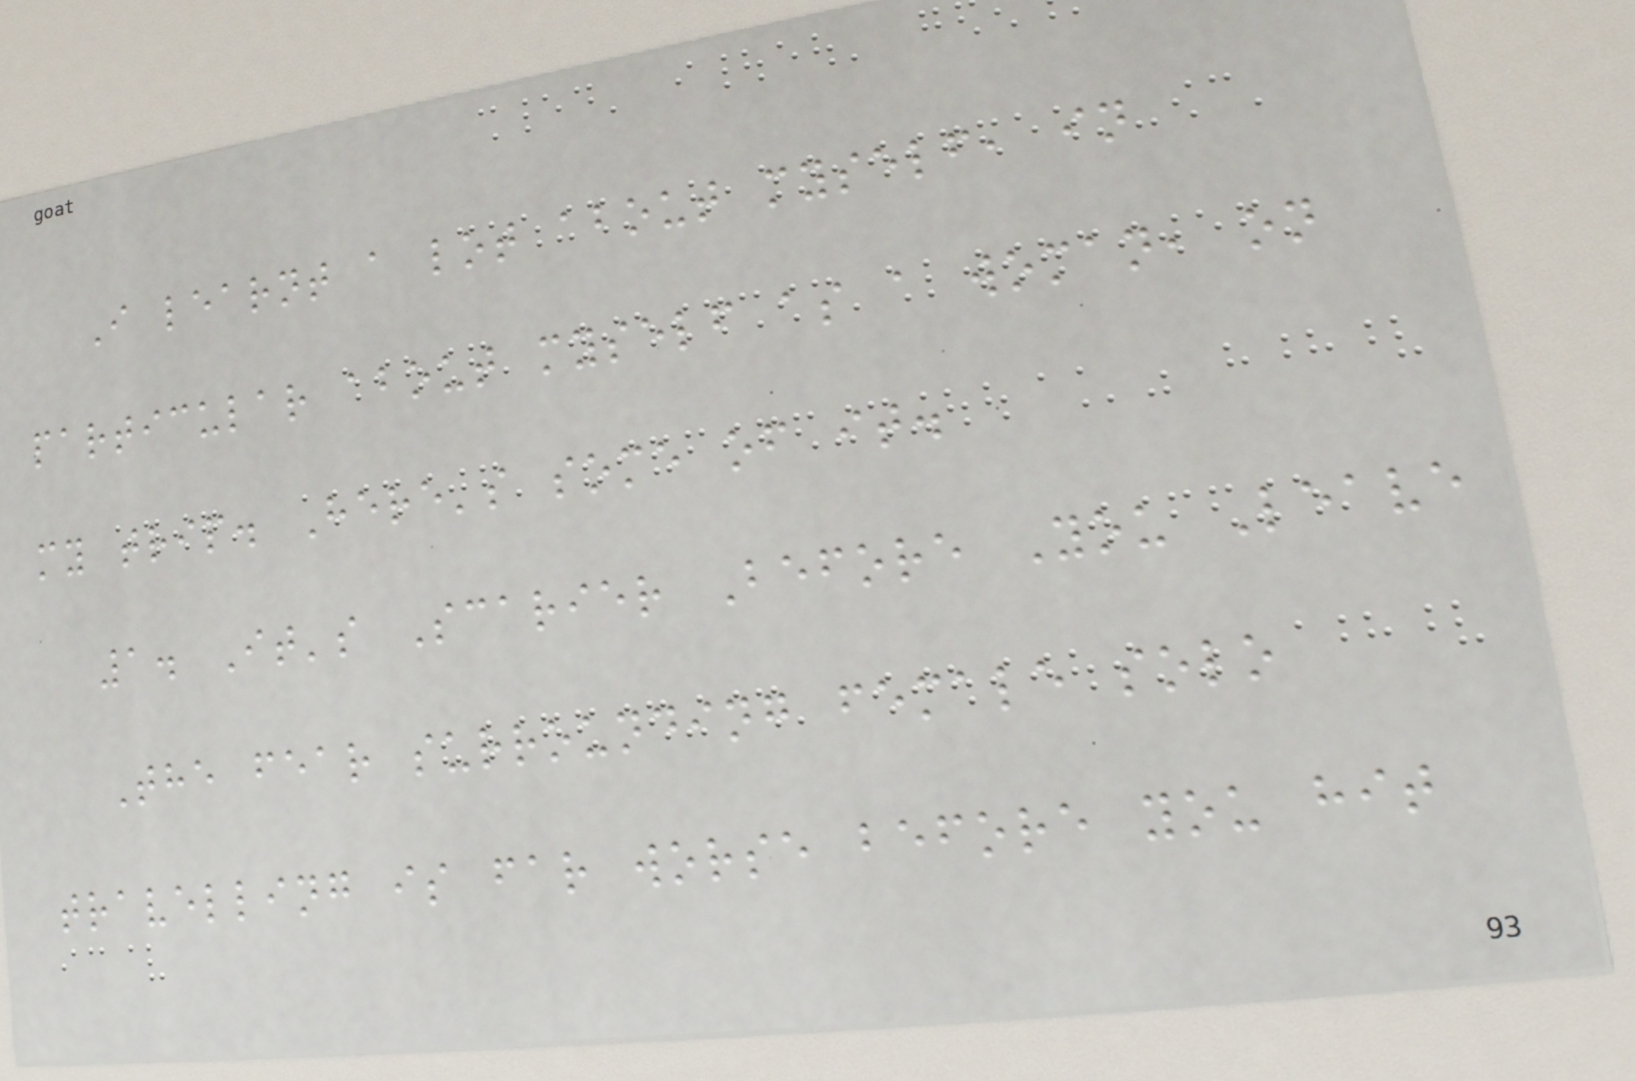I learnt a lot about myself, in
particular about myself as a woman, on
my trip. Here's some of it.
1. It's Scarier Before You Leave
The fear surrounding female solo
travelling is far worse before you hit
